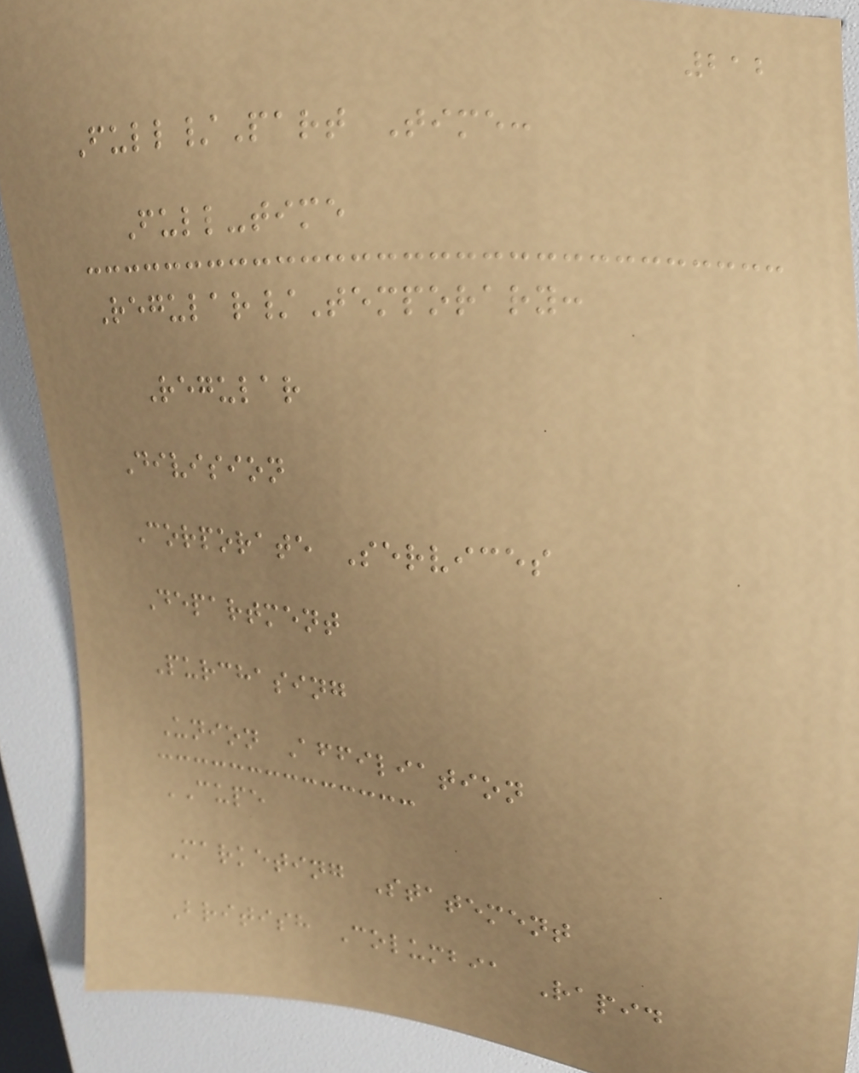212
Full/Part Time:
Full-time
Regular/Temporary:
Regular
Division
Corporate Services
Department
Purchasing
Union Affiliation
CUPE
Marketing Statement
British Columbia Rapid
